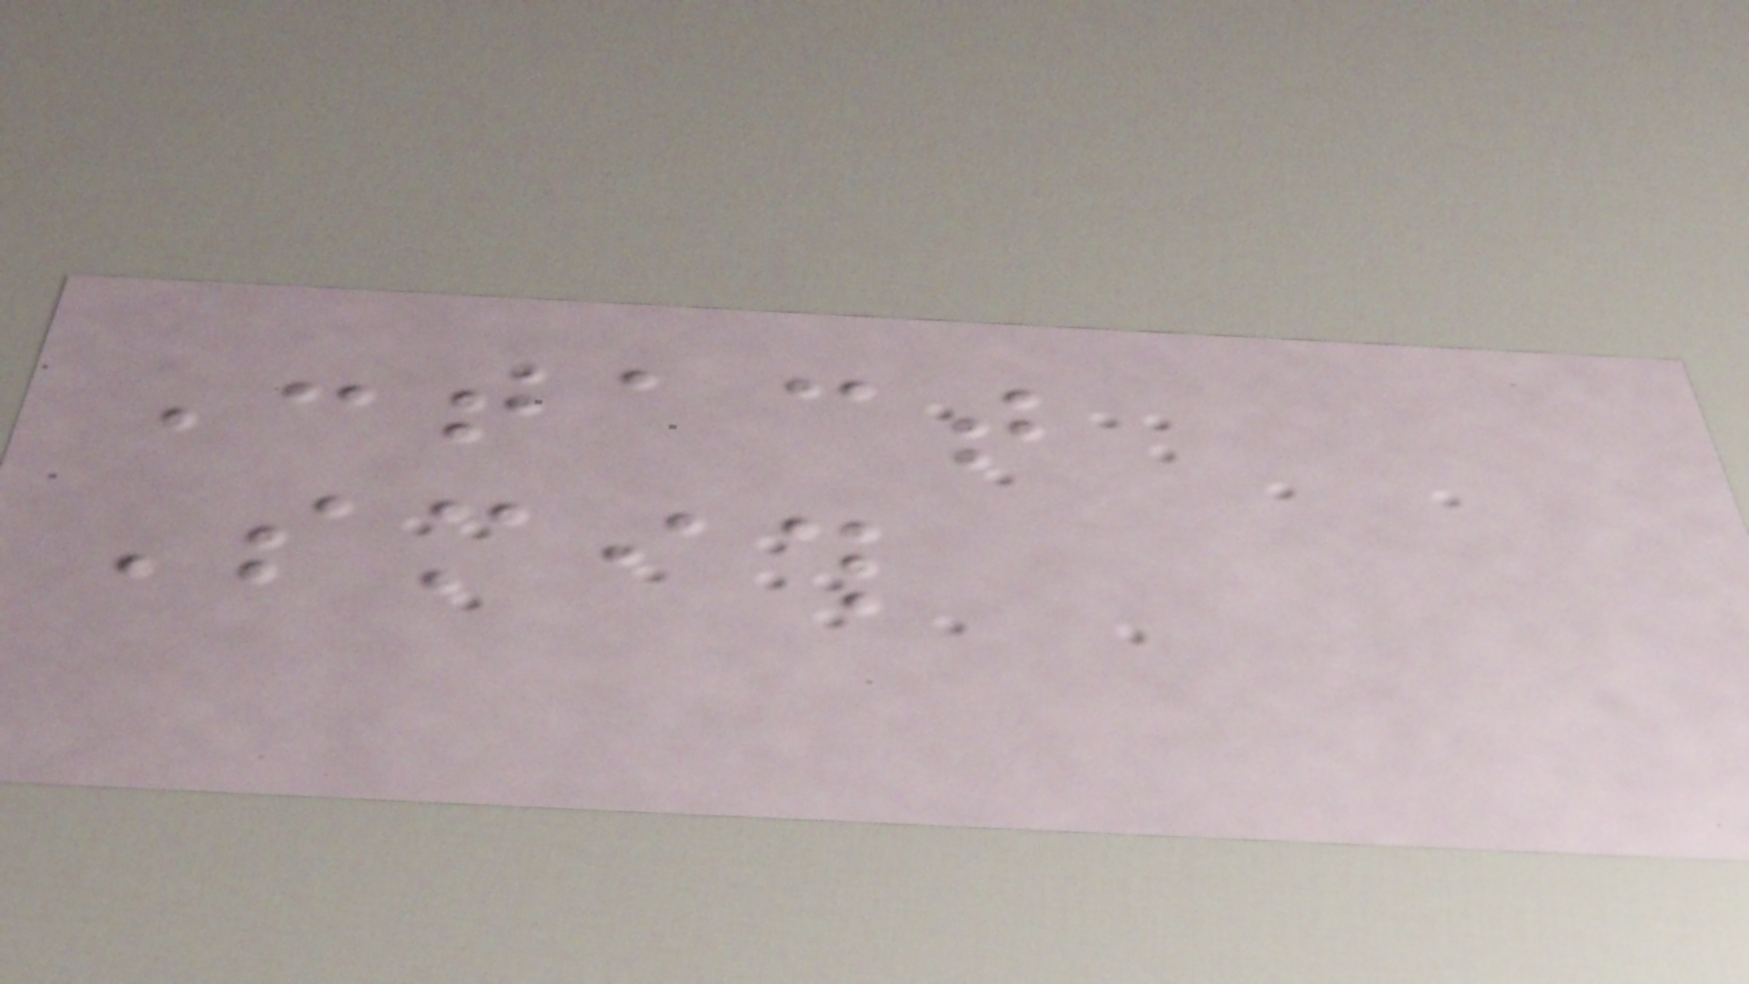Contact
Smith
